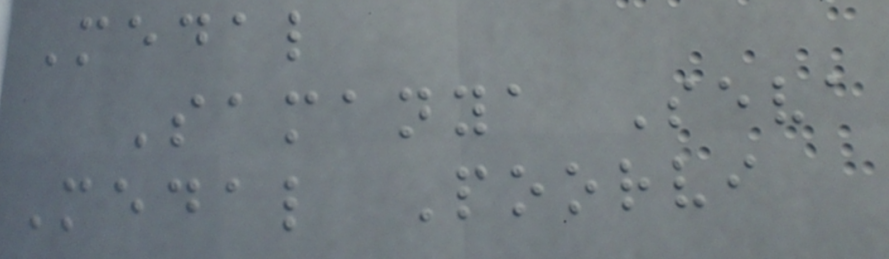Medal
Samanya Seva
Medal Poorvi
